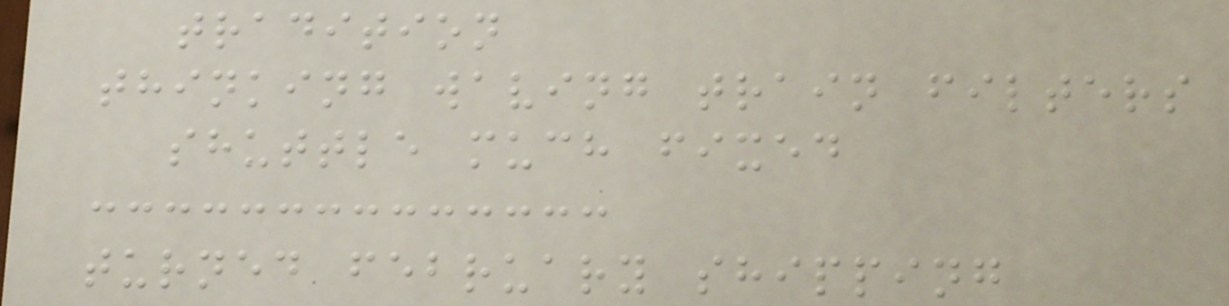tradition
thinking waving train filters
shuttle much fixed
turned february shipping
